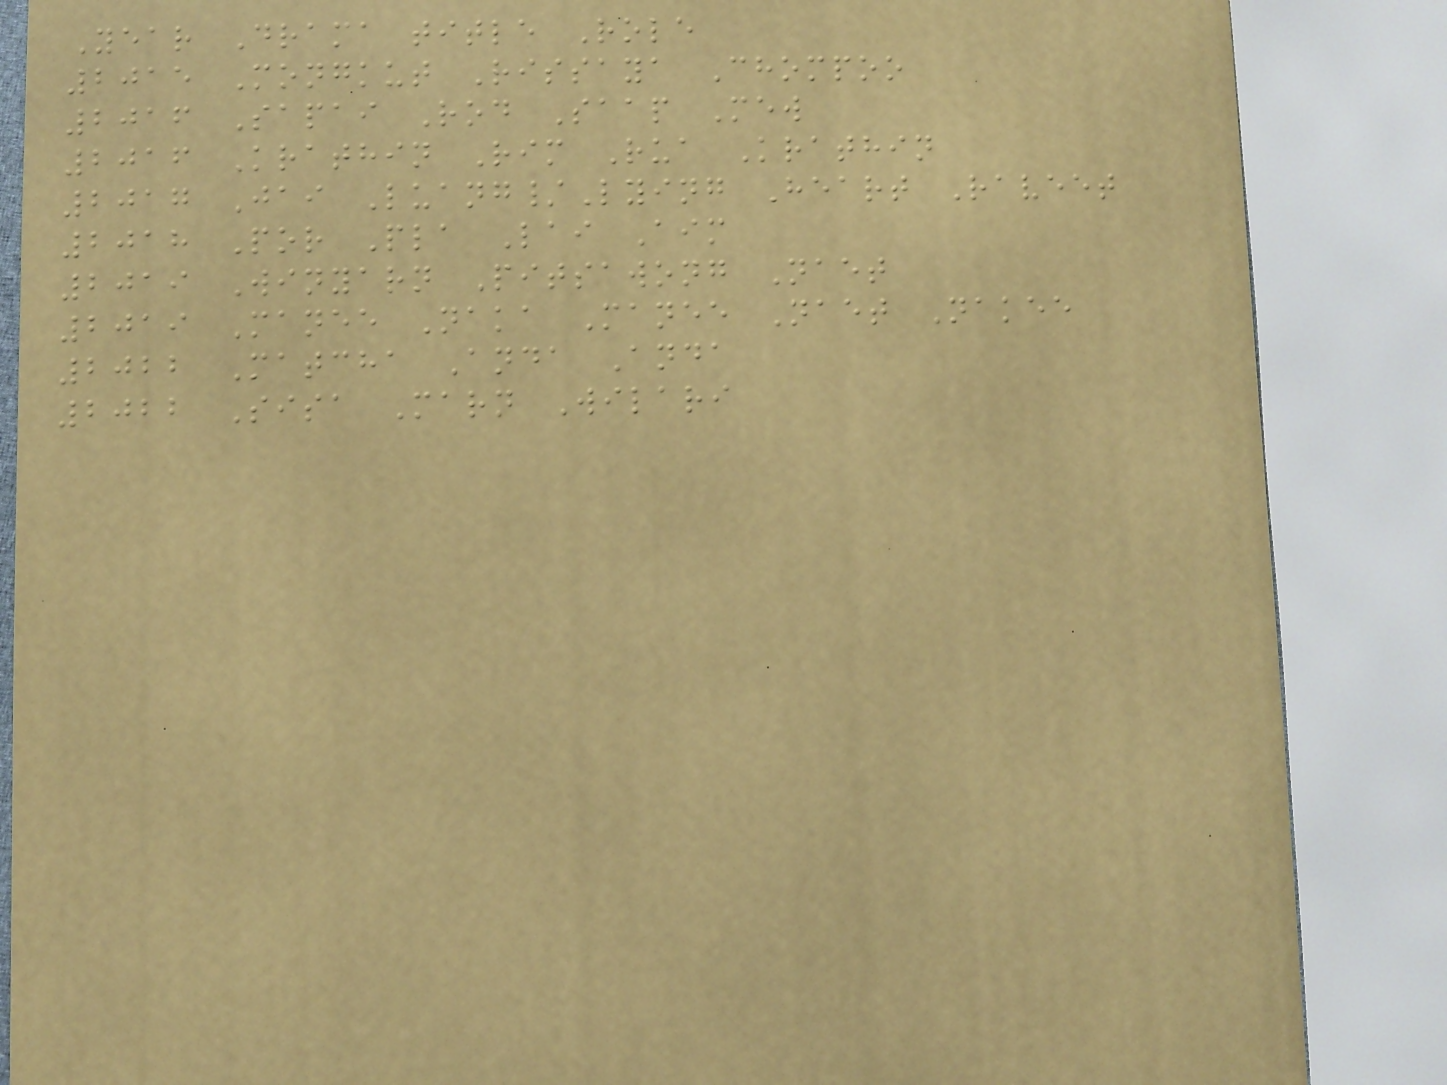Year Drama title Role
2015 Mongkut Rissaya Chompoo
2016 Sapai Rod Saap Mew
2016 Krathin Rim Rua Krathin
2017 Jai Luang/Lying Heart Raveet
2018 Por Pla Lai Aim
2019 Winyarn Pitsawong Naet
2019 Manee Naka Manee Naet Nakee
2022 Matcha Anda Anda
2022 Sisa Marn Wilari
